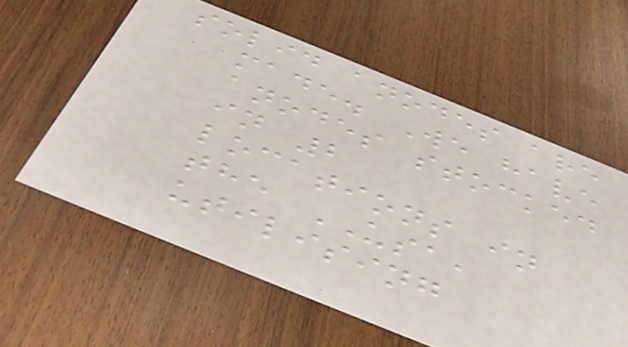solid anodes are
made. We have
anodes stocked
in 2
locations in
the USA,
utilising
